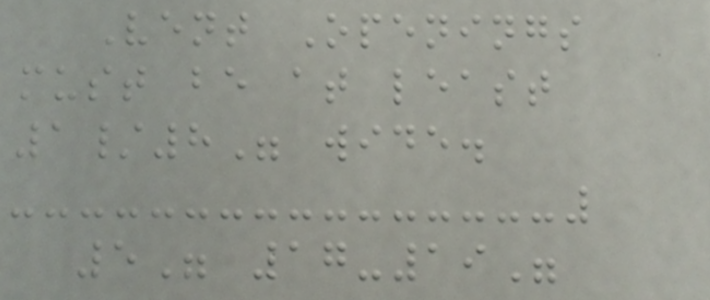Vent Openings
must be at least
1/8" wide.
5" 17-19"
